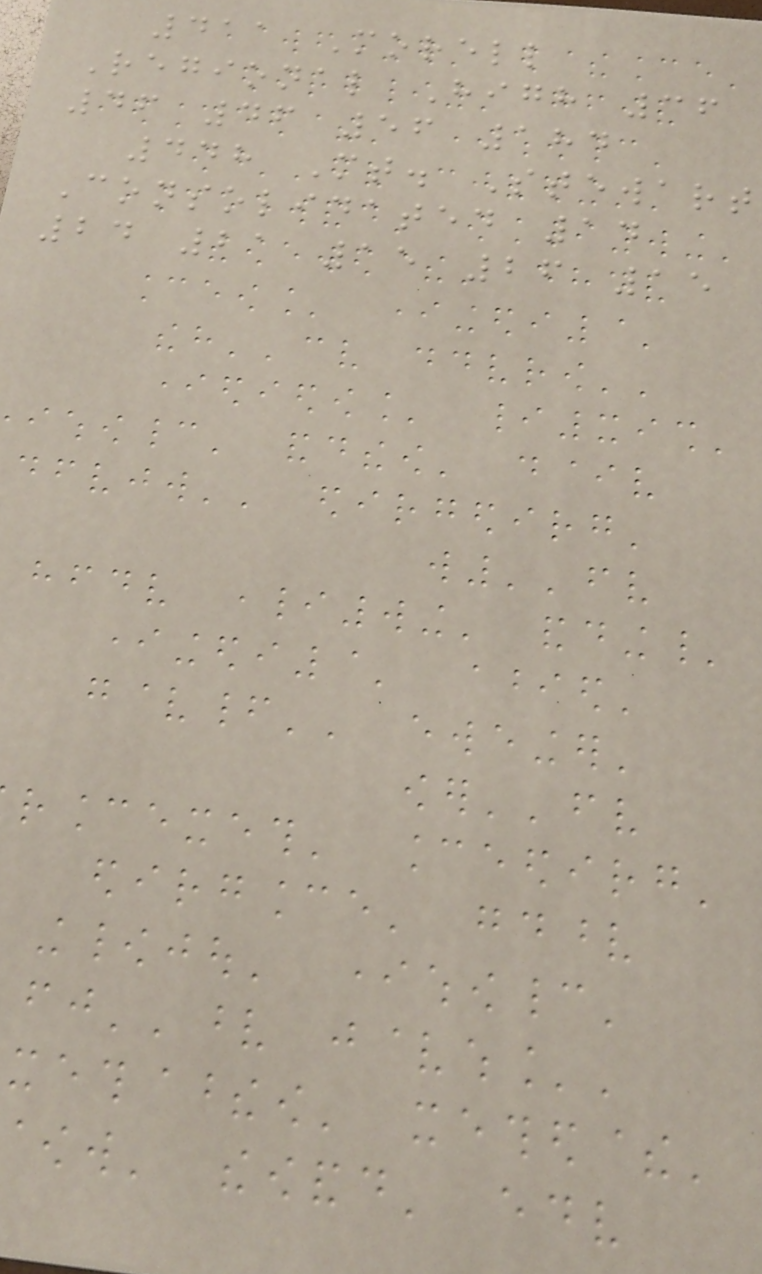411 Morell
Regional High 36
46 46 56 184
448 Mt. Stewart
Consolidated 14
24 21 15 26 15
